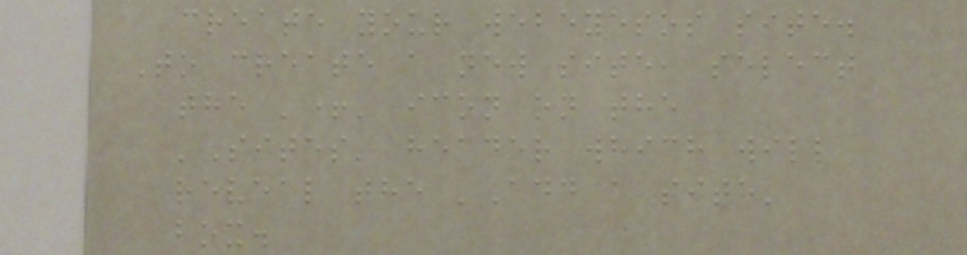create your webeyesos site.
To create a new site, select
the '+' icon on the
'Sites' header which will
reveal the 'Add a site'
box.
